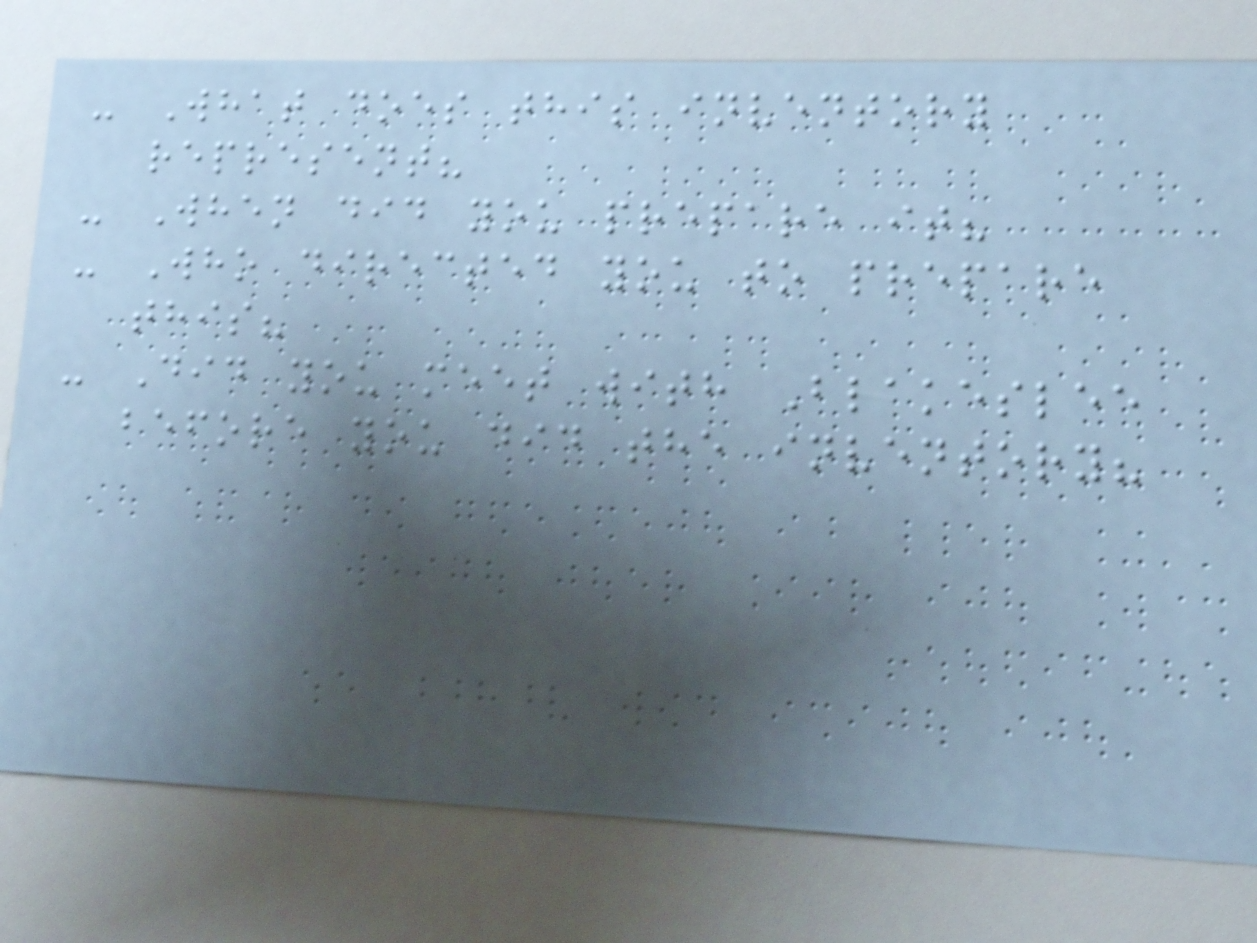- What does this inventory
represent?
- When did you prepare it?
- Who directed you to prepare
this?
- Did you meet with Blakeslee
before you did the inventory?
